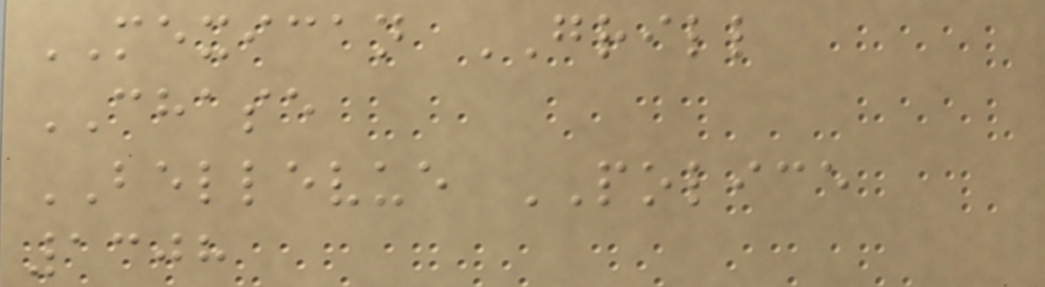MEXICAN GRILL
CHASE
BELLEVUE POLICE
1308
